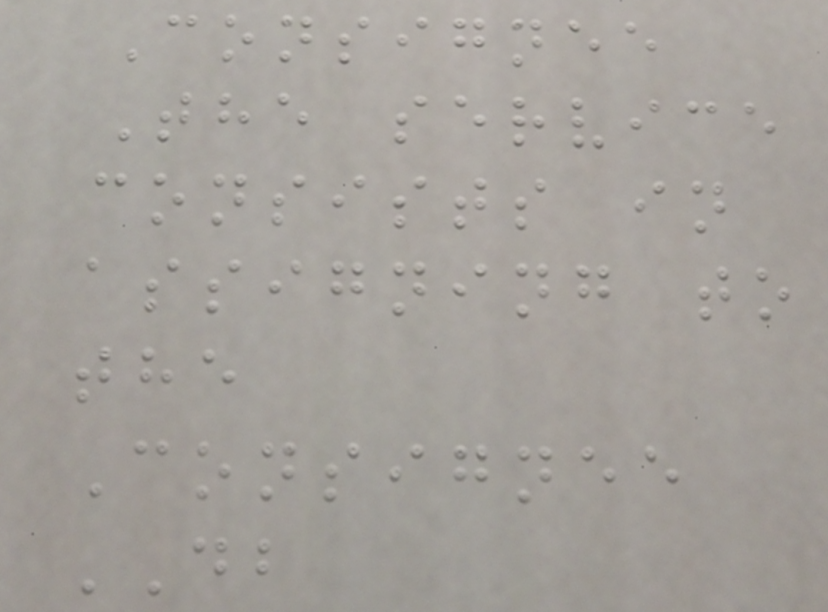Consignee
The service
consists in
assigning to
the
Consignee
DB
